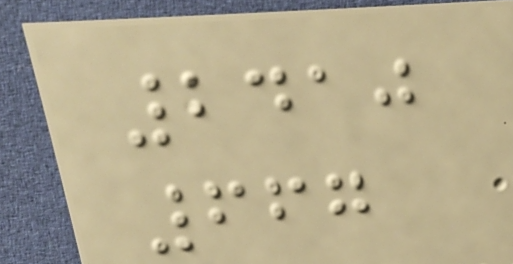2410
667
